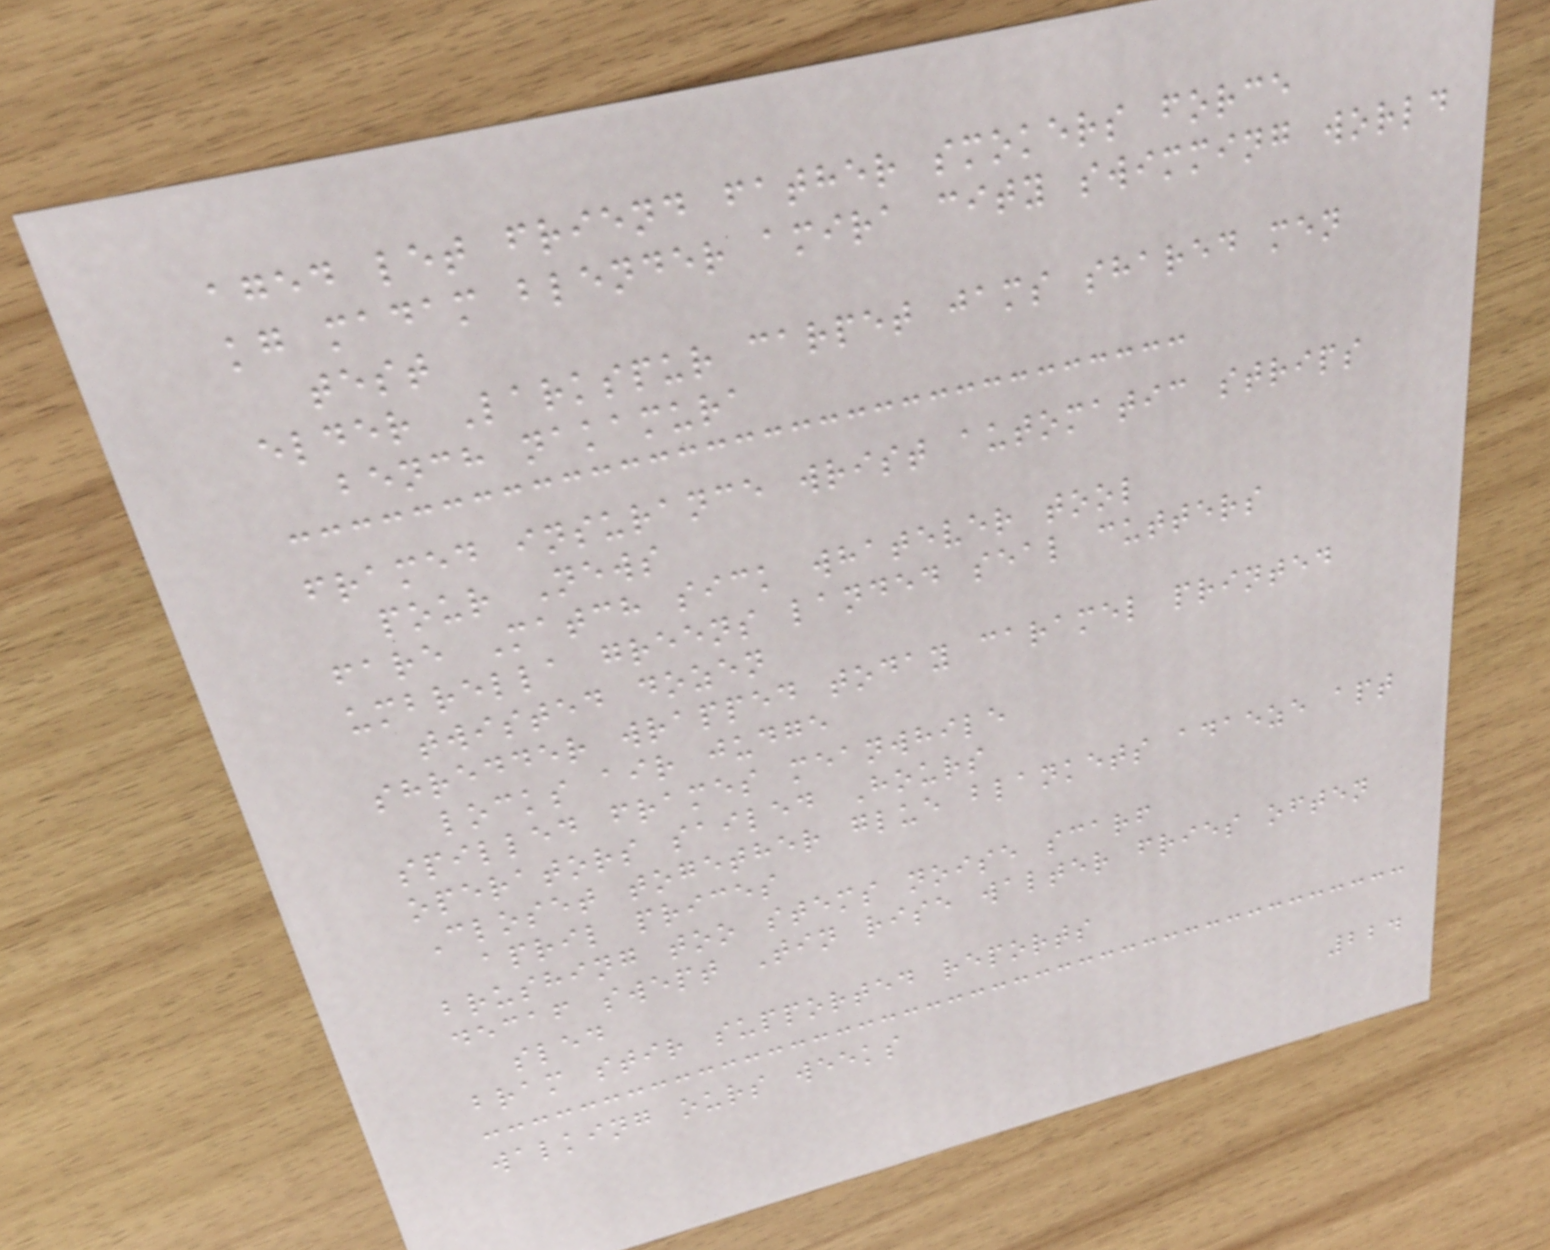aged let friend father smokers force
kg madam blender amira city swimming world
test
elder Larkspur carpet jams shared men
bench nakamura
framed insurance wrist automatic strips
pour News
fare Match sick whatever tool
umbrella greens landed seal cutters
twisted dozen
shredder wrapped today caramel printed
locks air judge
spilled frames meanwhile
operators sailed Hours
Closet together glue blankets adaeze apt
april prices
brushing too stems noise scarf
decaf swept Tin rise walter fries often
sled
bram stir supported reports
walking ours weeks
224
